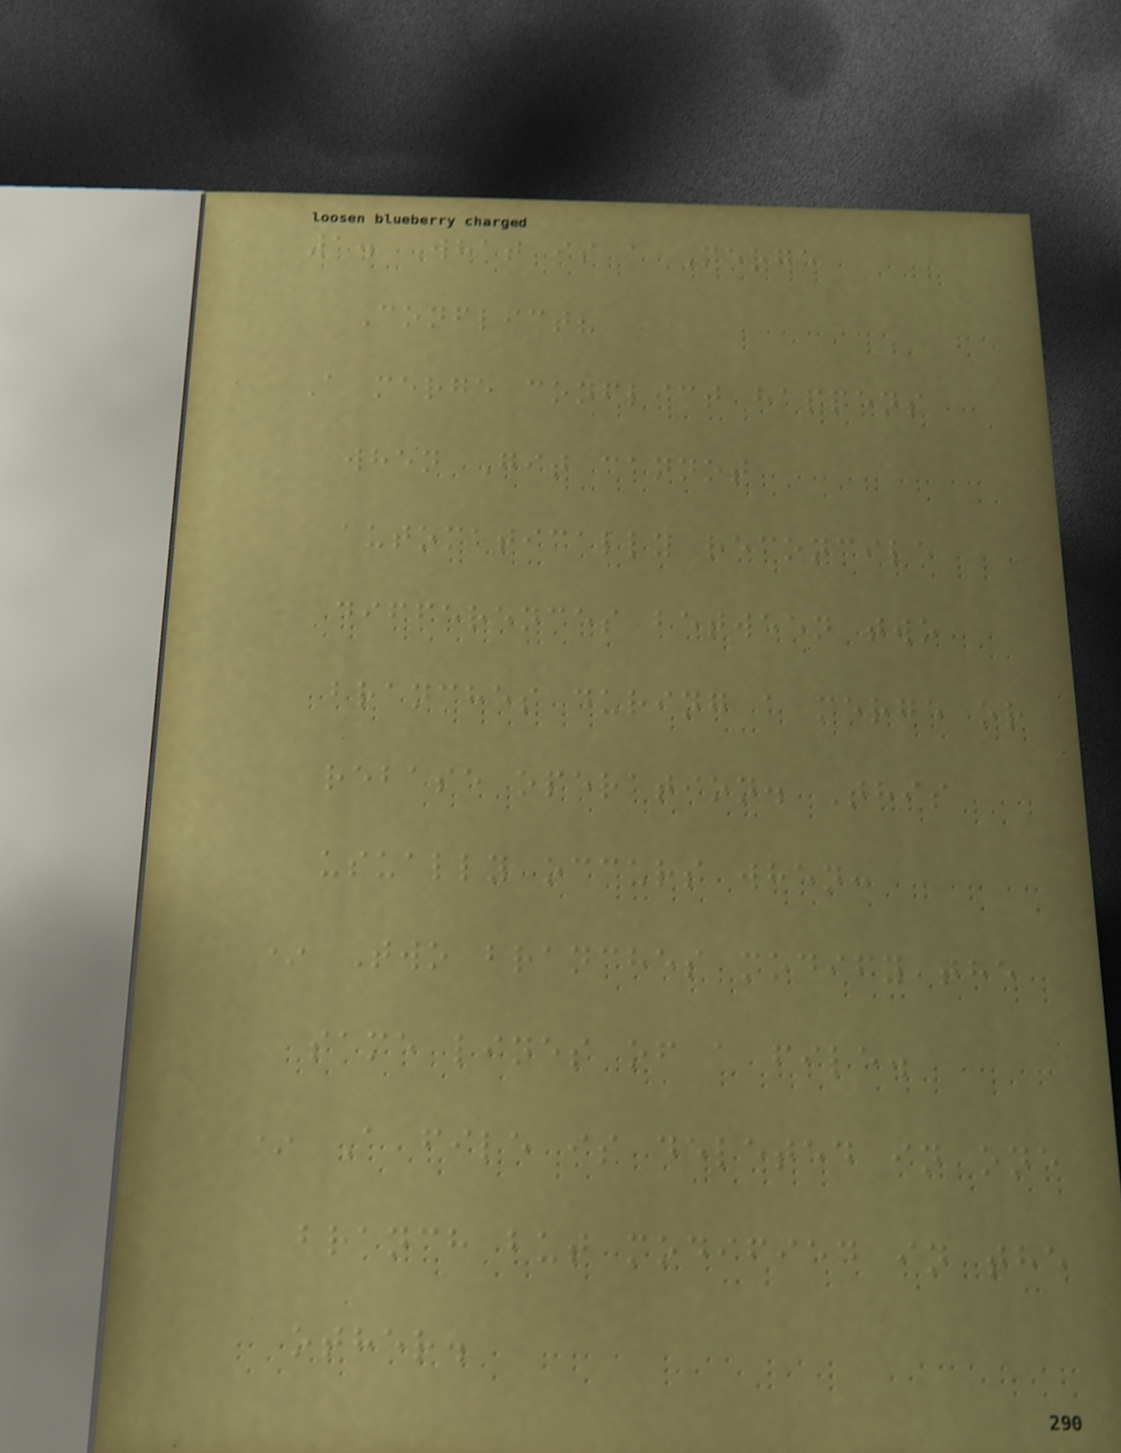1. What is a Merge
Conflict?
A merge conflict happens
when Git cannot
automatically reconcile
differences between two
branches during a merge or
rebase operation. This
usually occurs when:
* Two branches modify the
same lines of a file.
* A file is deleted in one
branch but modified in the
other.
